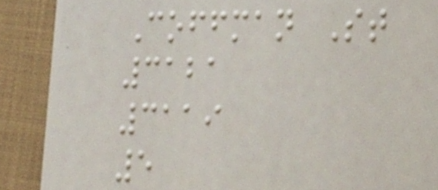Coffman St
3121
3119
5
